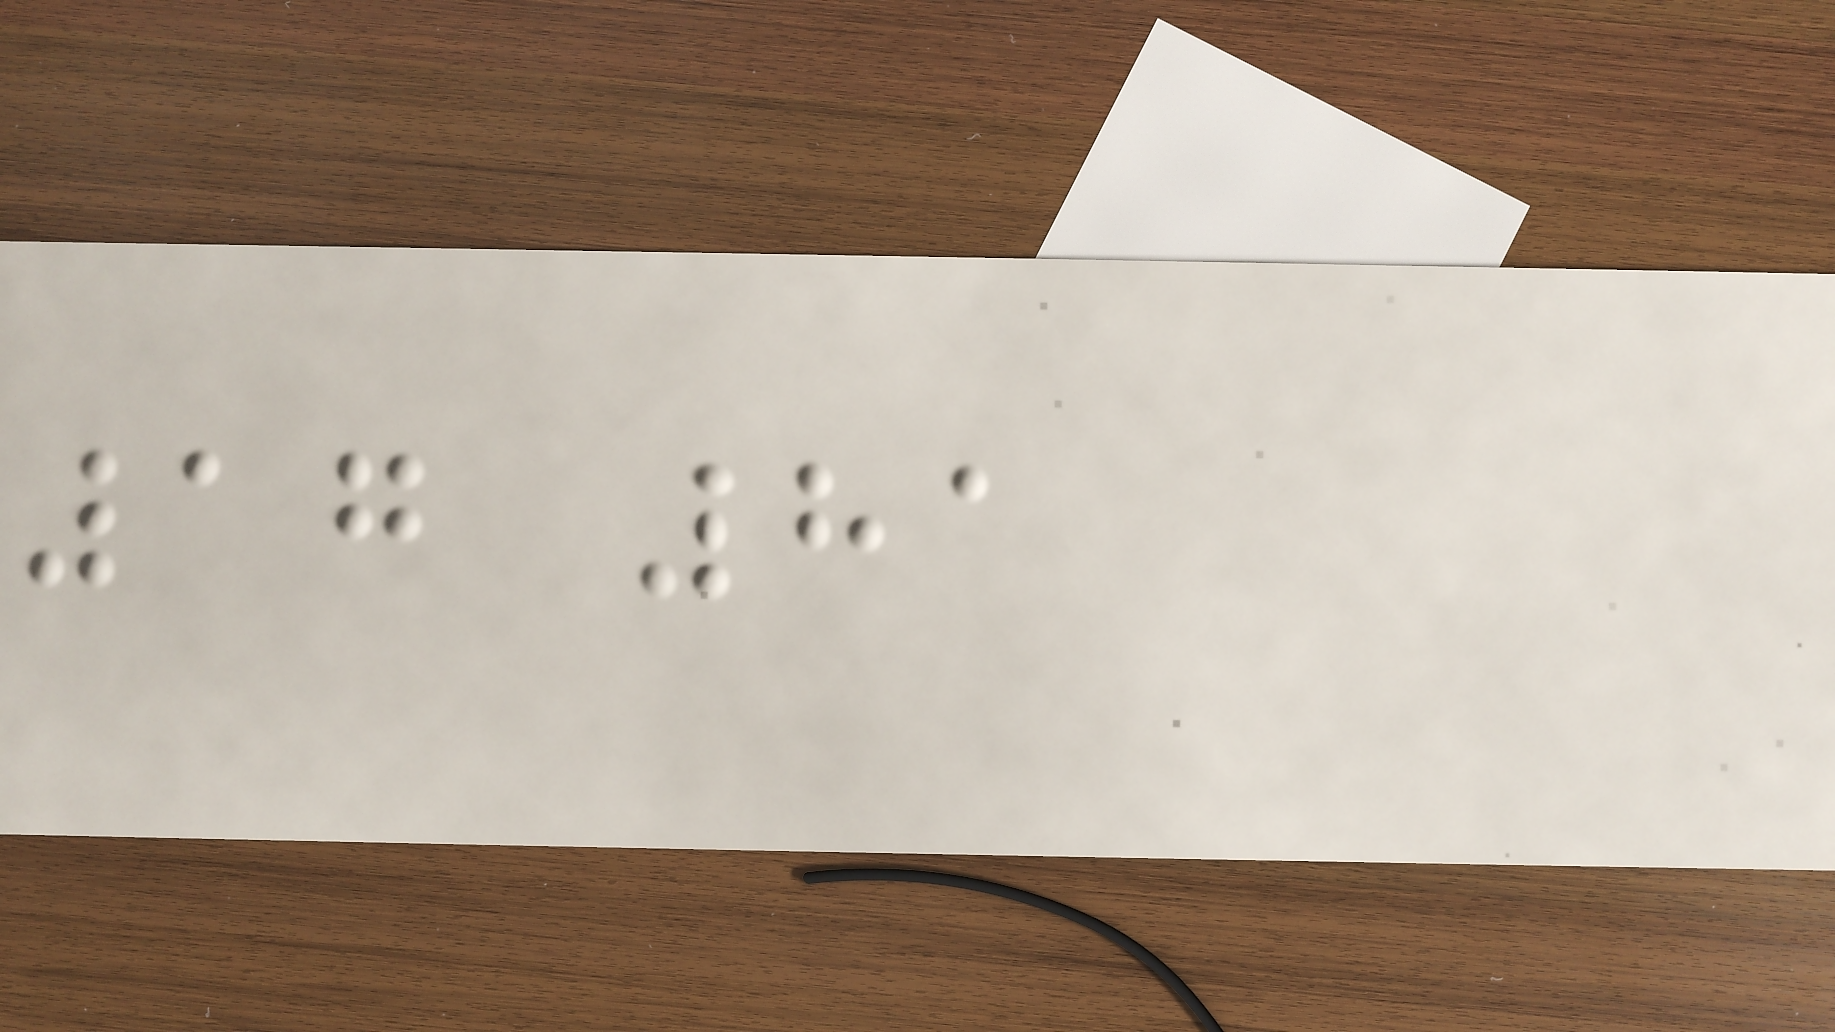17 81
